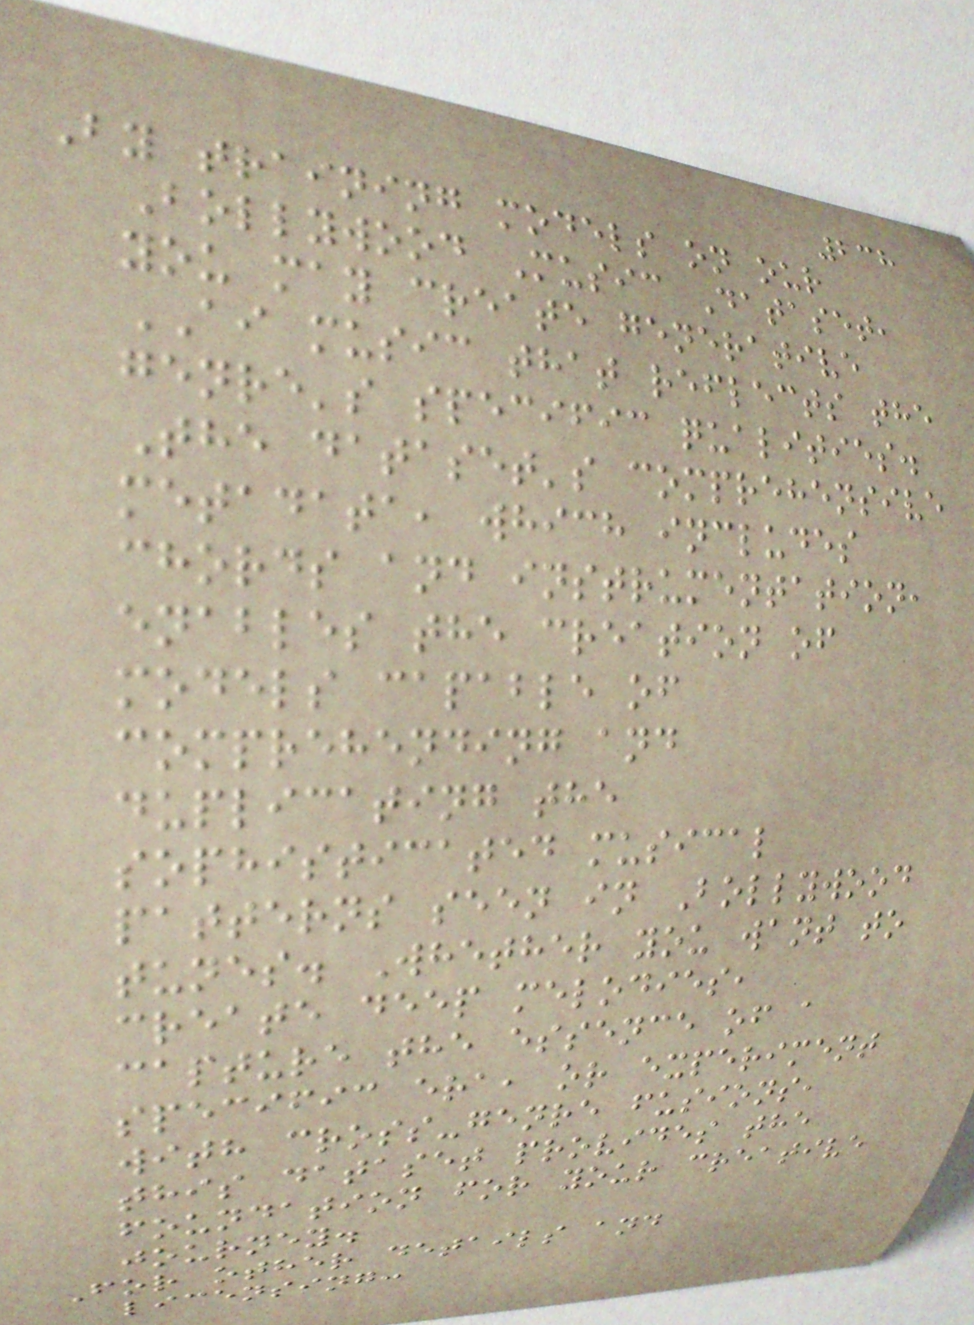238
By training models on our
Bollywood Music Dataset,
you may create generative
AI music that reflects the
genre's specific qualities.
The dataset's comprehensive
metadata, which includes
chords and instrumentation,
enables the creation of
models capable of
comprehending and
duplicating the
sophisticated musical
patterns seen in Bollywood
tunes. Whether you want to
create deep melodies,
capture the essence of a
specific era, or experiment
with cross-genre fusions,
this dataset provides the
foundation for your creative
journey.
For other details and
licensing:
